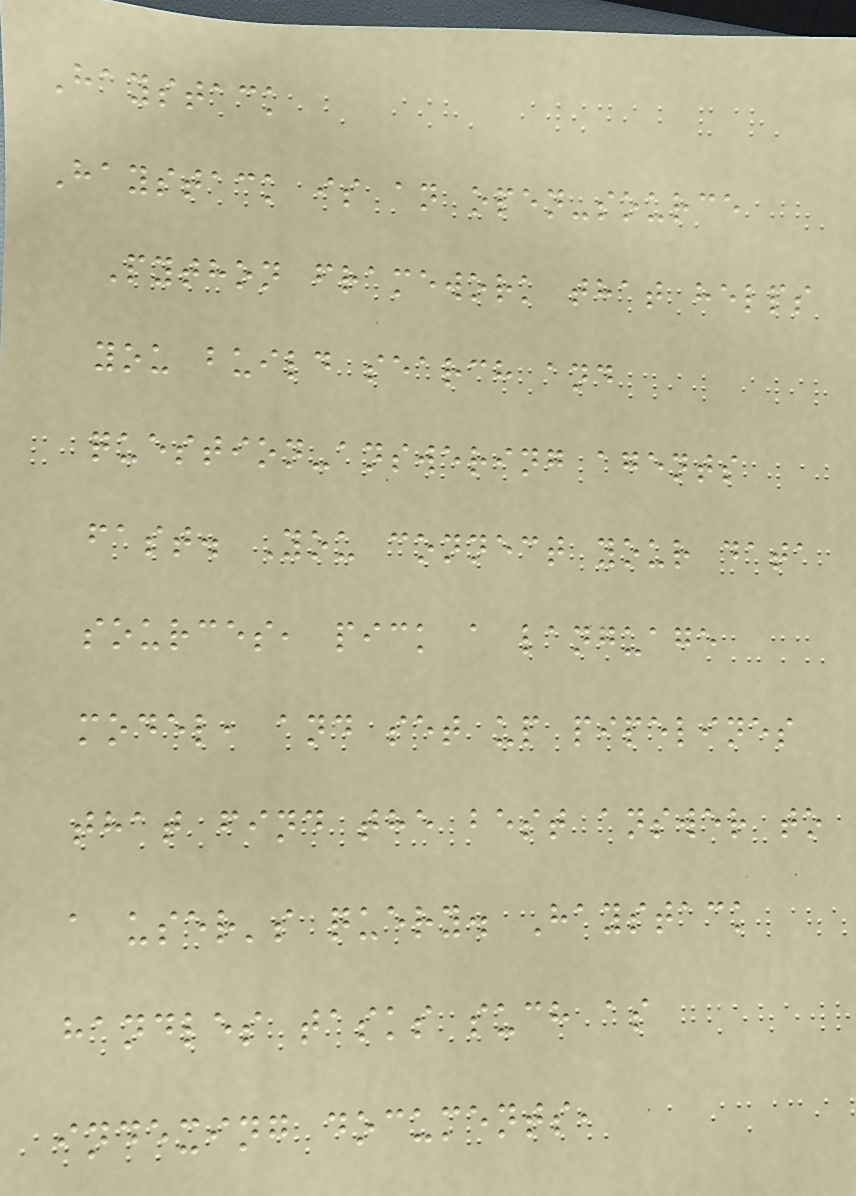Haystack
Haystack is an open-source
Python framework that helps
you build search and
question-answering agents
fast. You connect your data
sources, pick a language
model, and set up pipelines
that find the best answer to
a user's query. Haystack
handles tasks such as
indexing documents,
